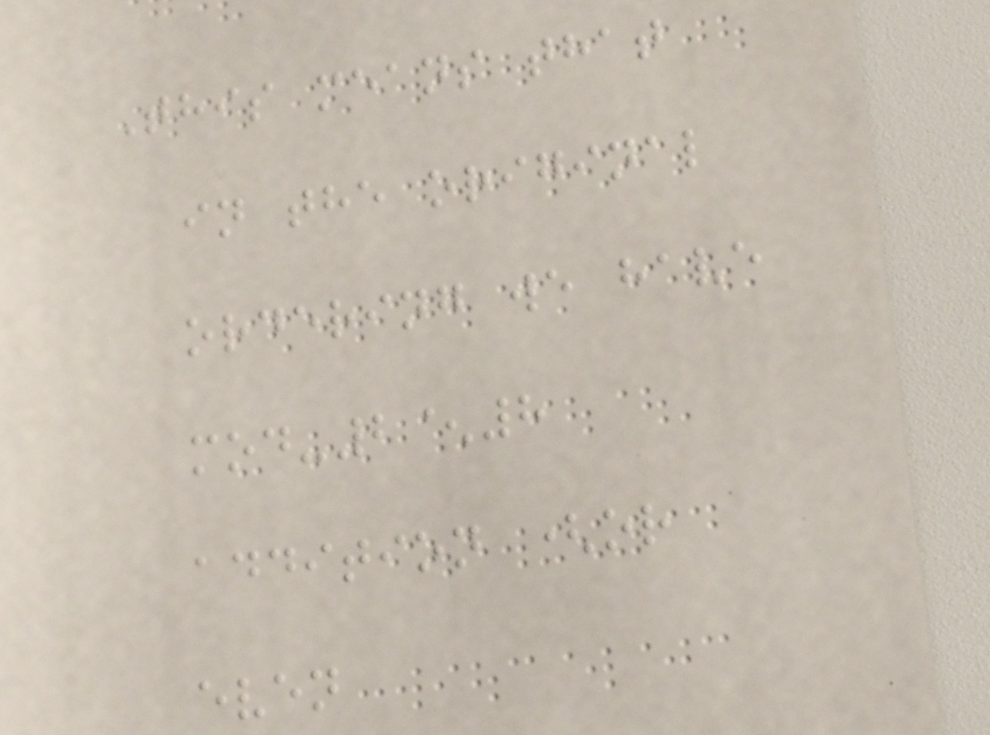This means that
in the original
ordering we have
mod-2^8
addition (or
even
